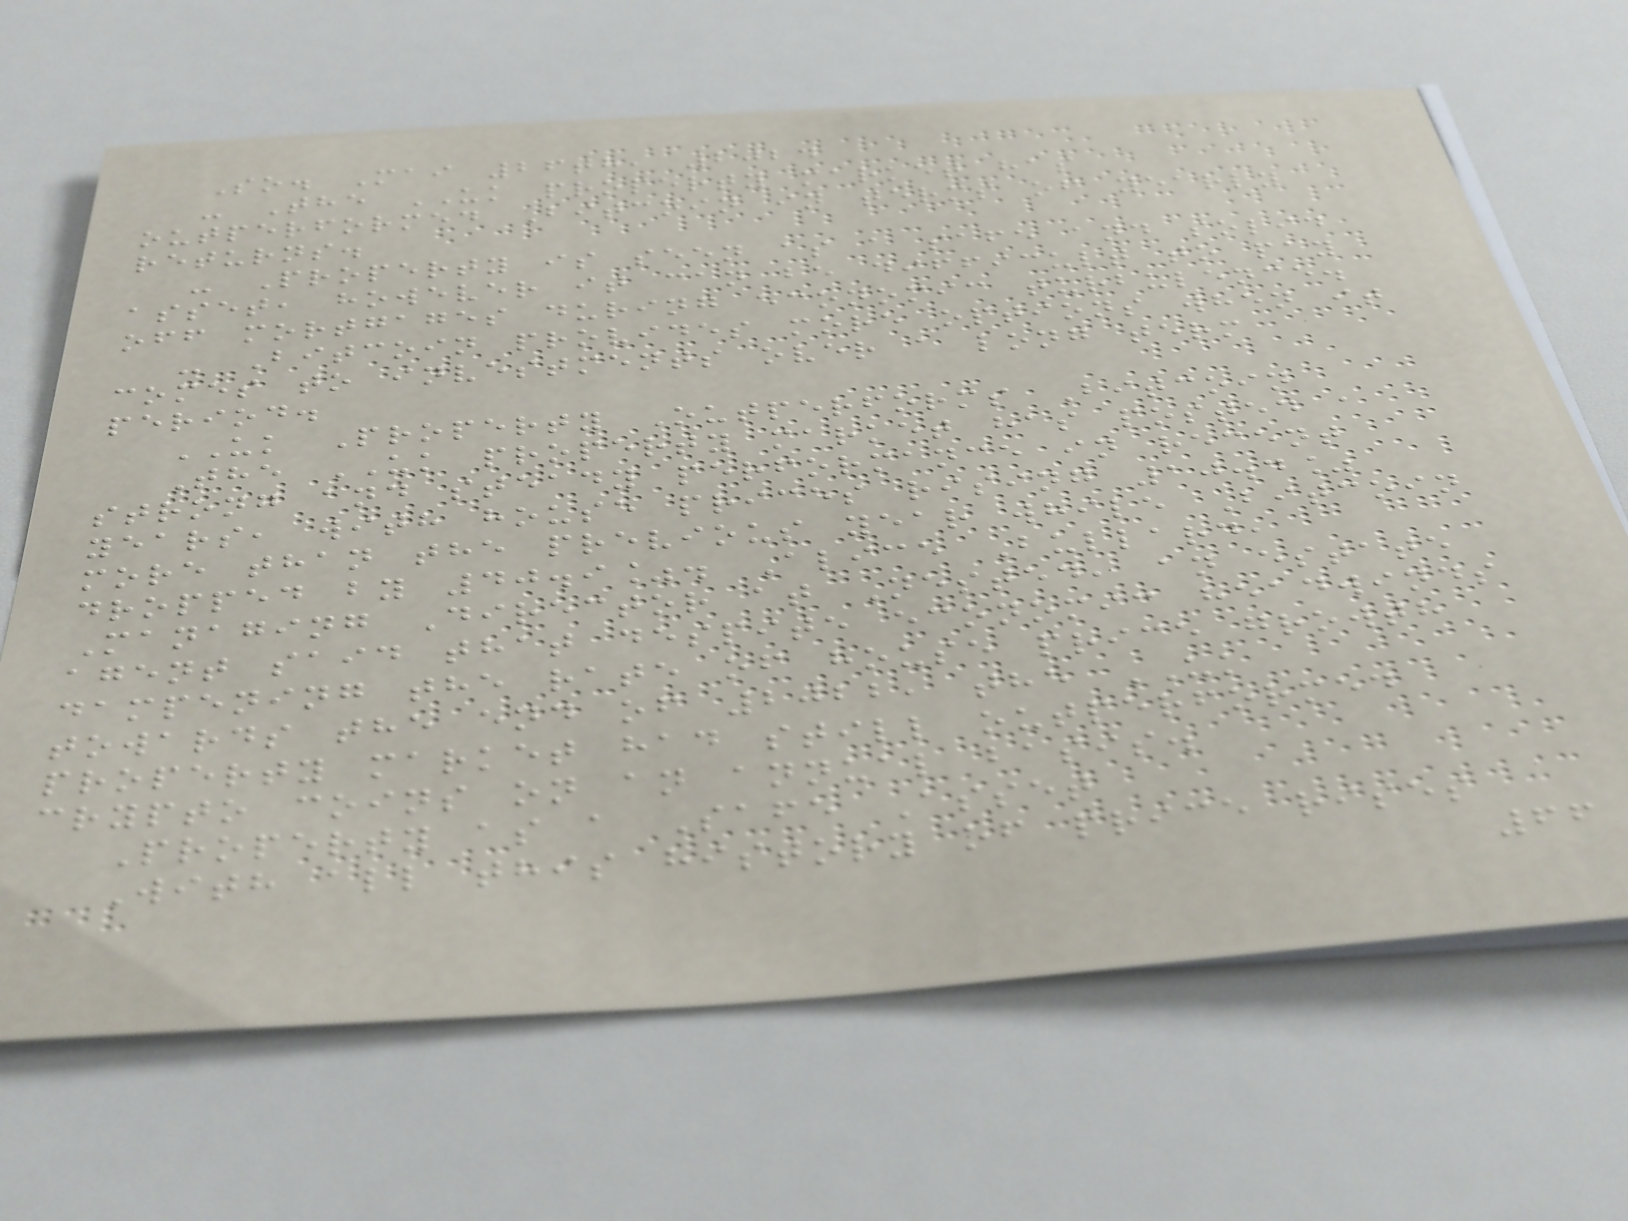So. Mai 26th, 2024
- The UK property market has
outperformed Bitcoin in terms of yearly
returns.
- Property is seen as a safe and solid
asset, however it can be difficult to pay
off mortgages during economic turbulence.
- Bitcoin provides more options when it
comes to investments over a long term
period.
UK Property Outperforms Bitcoin
The UK property market has posted a
strong and steady performance in recent
years, with house prices rising 10.4%
more than the previous year while Bitcoin
dropped by 40.9%. Alice Bullard,
Managing Director at Nested, an estate
agent said that despite economic headwinds
dampening the rate of house price growth
towards the end of 2022, the UK
property market had still outperformed
crypto coins on an annual basis.
Property as a Safe Asset
With all this history of price rises
66
